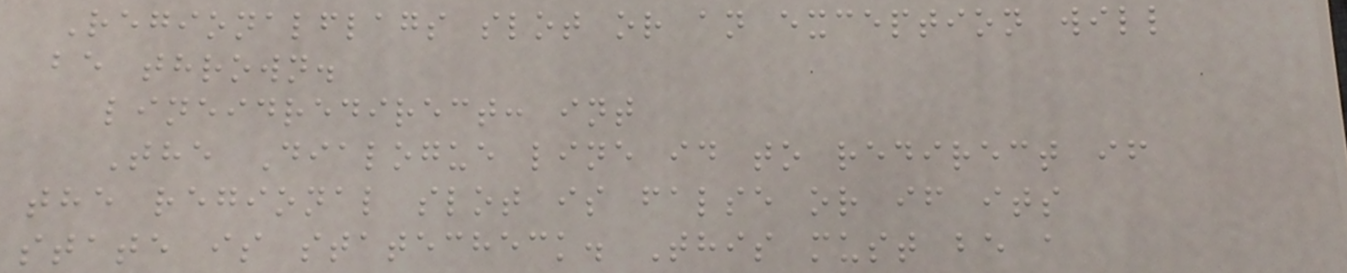Regionalflags slot or an exception will
be thrown.
lineidredirect: int
The Dialogue line id to redirect if
the regional slot is false or if its
state is statecheck. This must be a
